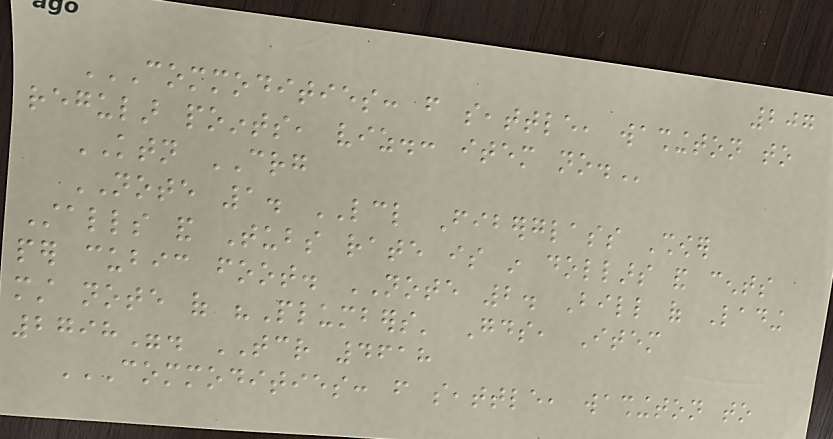207
COMMODITIES: FROM SEATTLE, WASHINGTON TO
REGULAR POINTS, VIZ.: ITEM NO.
KTN CRG
NOTE 1. LCL Fiberglass Shower
Stalls and Tubs rate is in dollars and cents
per cubic foot. NOTE 2. Bill of Lading
must note of "Plumbers' Goods, Item
2798". TCR 4618
COMMODITIES: FROM SEATTLE, WASHINGTON TO
